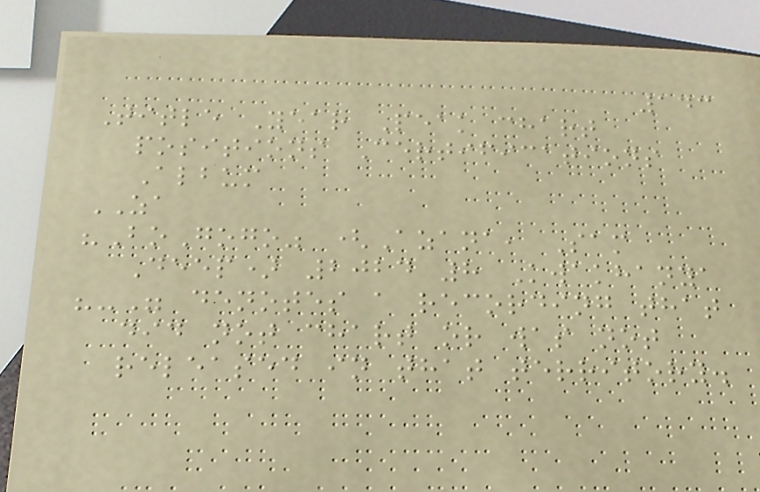143
Title Year Peak chart
positions Certifications
Album
ZA
"BoGogo" (Azana, Sam
Deep) 2024 8 Kwakhanya
"-" denotes a recording that
did not chart or was not
released in that territory.
